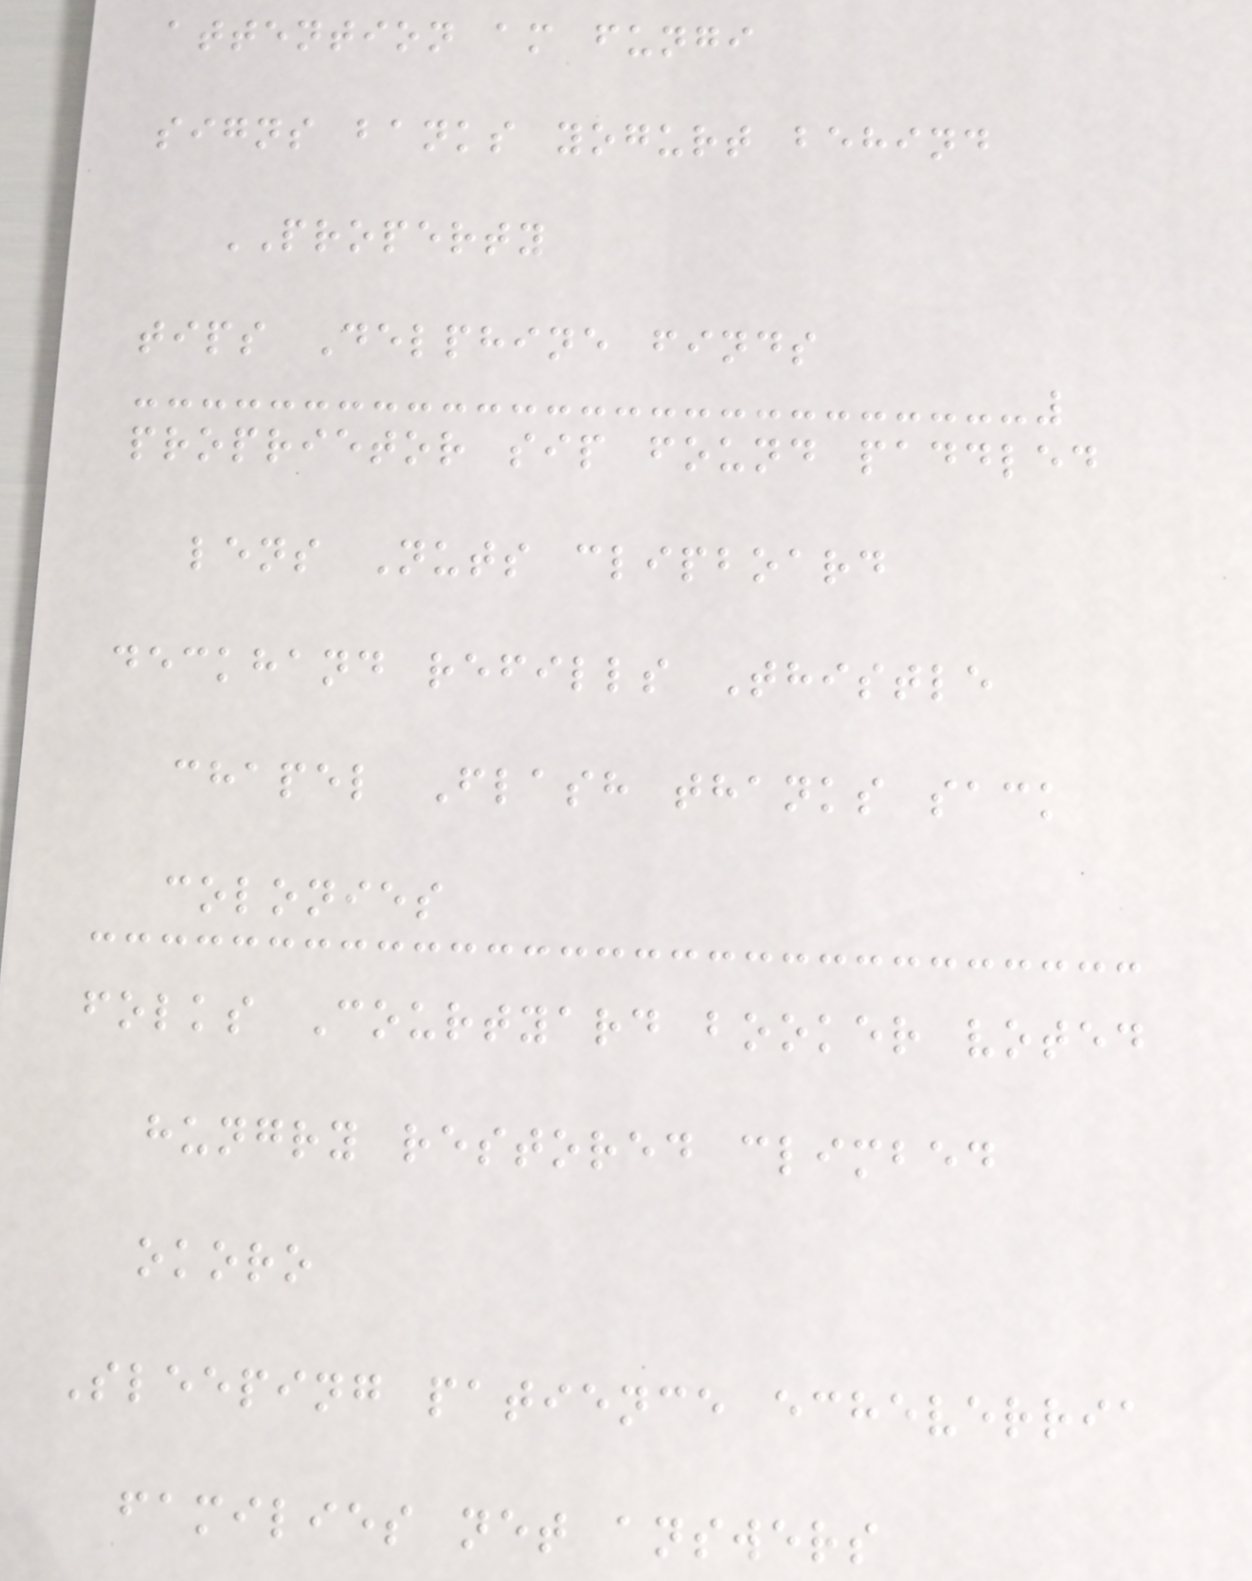attention am fungi
signs banks yogurt behind
PROPERTY
tips Delphine finds
proprietor sip found paddled
lens Nuts clipboard
deckhand refills Thistle
chapel Flash thanks sack
colonies
folks Courtyard booker voted
hungry restored climbed
okoro
Sleeping patience echeverria
families net answers
